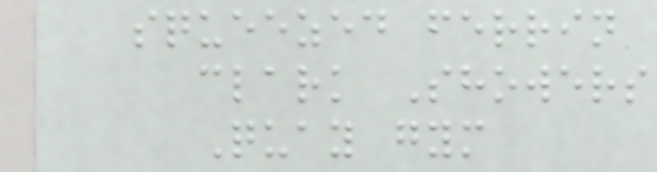squeezed ferrin
clark Showers
Quay gym
